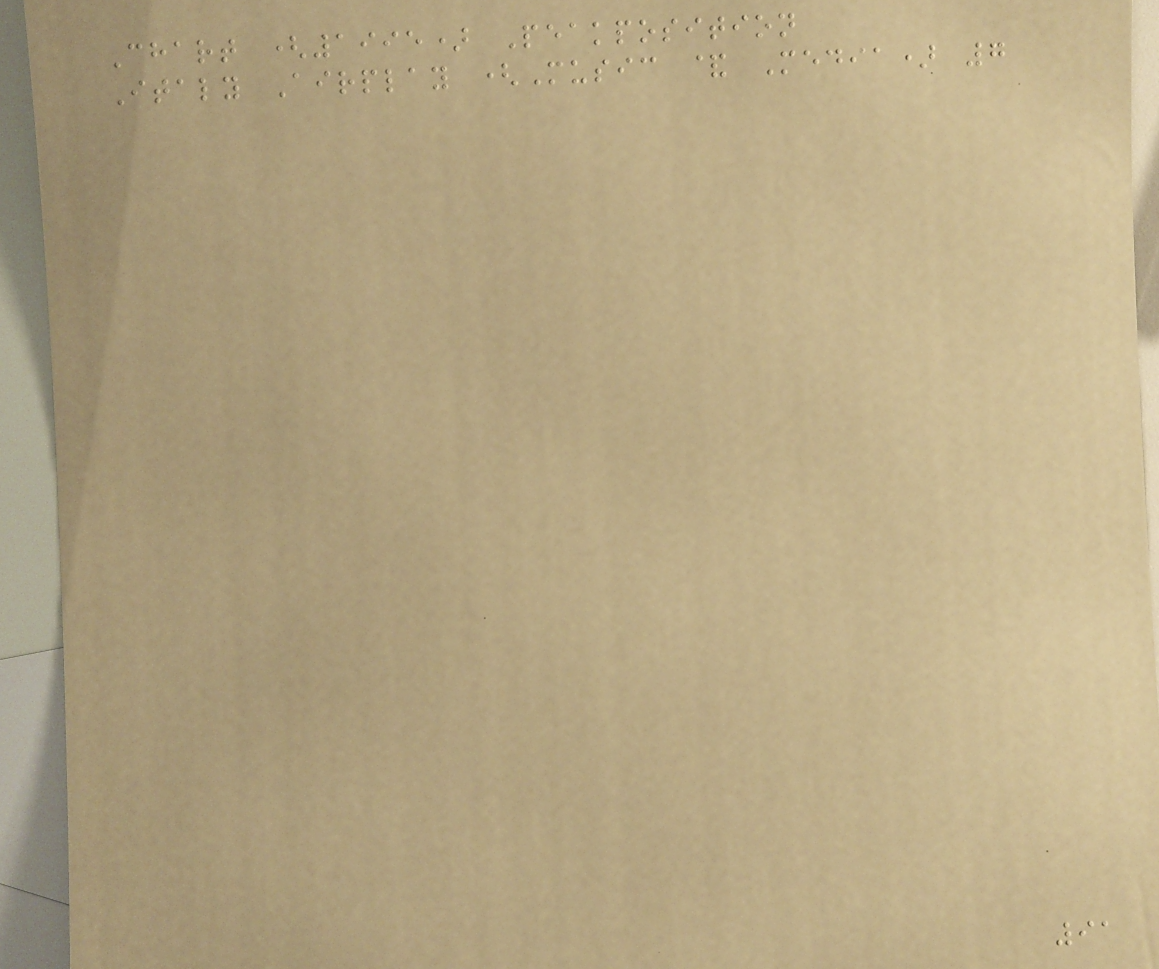Chart (1995) Peakposition
Italy Airplay (Music & Media) 7
91
